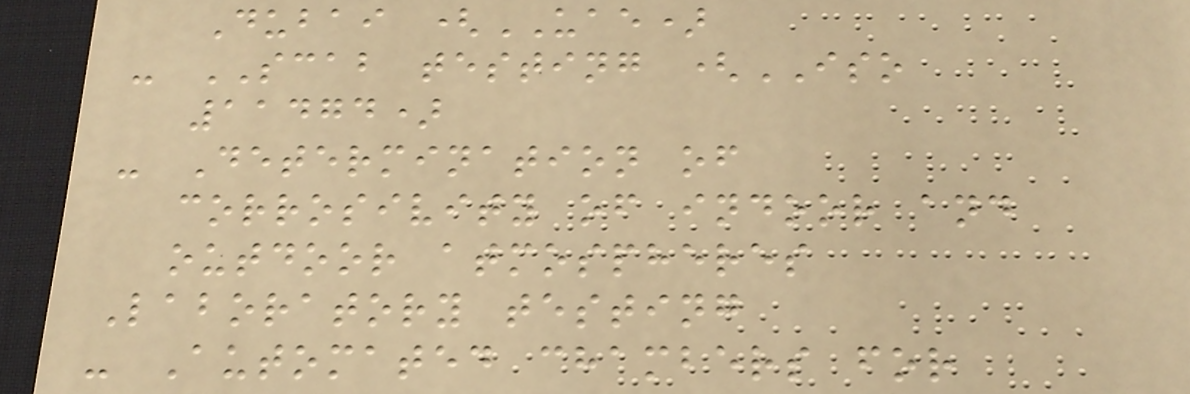Dubai (UAE)
- SCAB testing (ISO
11474)
- Determination of
corrosivity of indoor and
outdoor atmospheres
Laboratory testing
- Automated chambers for
